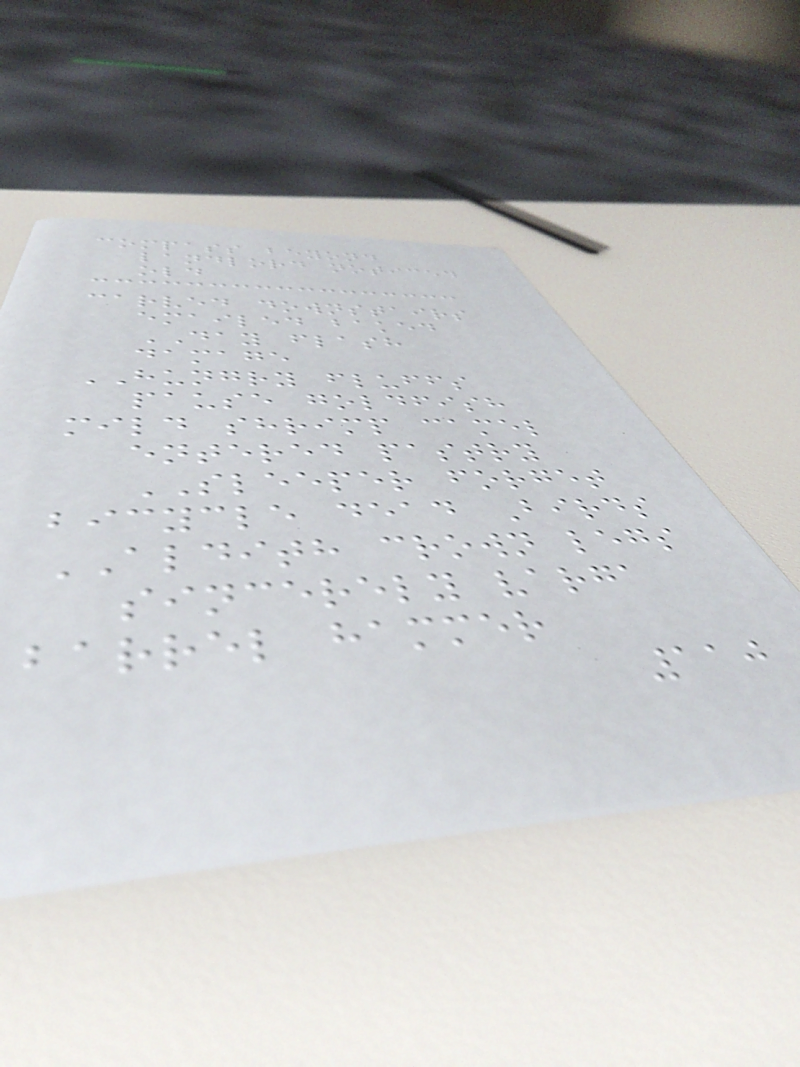compass beyond
landlord noticed
old
carved downstairs
emailed baked
DAY flash
damage
HUNGRY fluffs
pause goldfish
mild shrimp camel
entered pastry
SLEEPER forget
bicycle dead Birds
ALDITH crown legs
sincerely varga
barrel hammer
110
